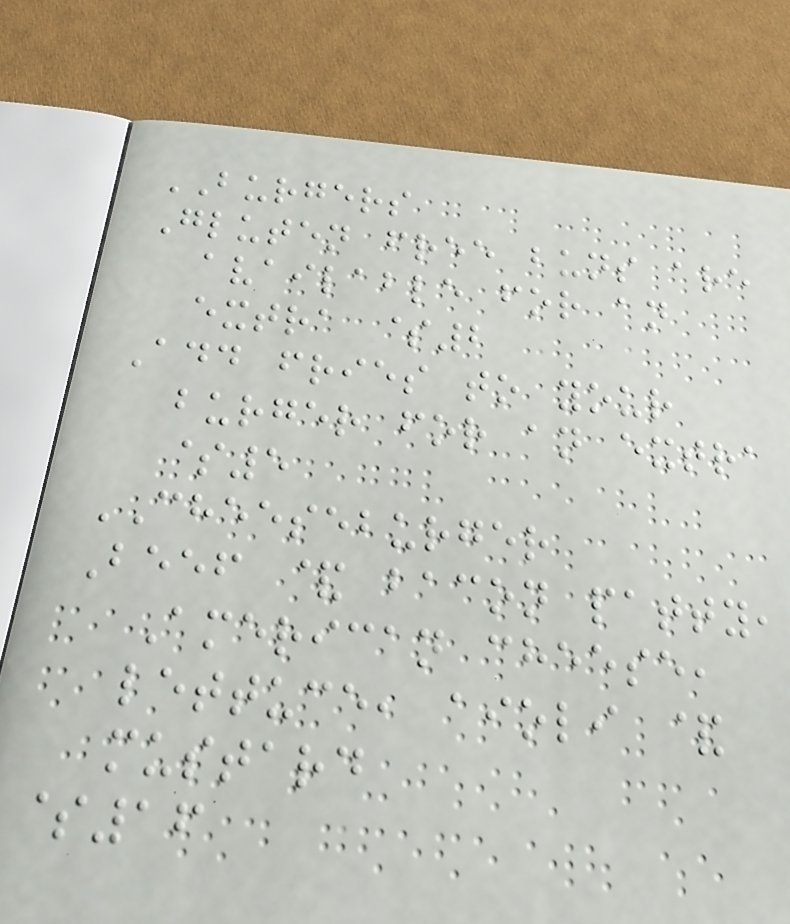BURGERS
Gluten free buns are
available for an
extra $2
Add fries to your
burger for an extra
$5
CHEESEBURGER
Beef & bacon patty,
American cheese,
lettuce, aioli &
mustard
$16
